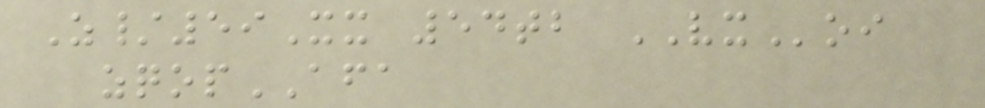Z/59Xx 54tb VXoi
zqopAFA
